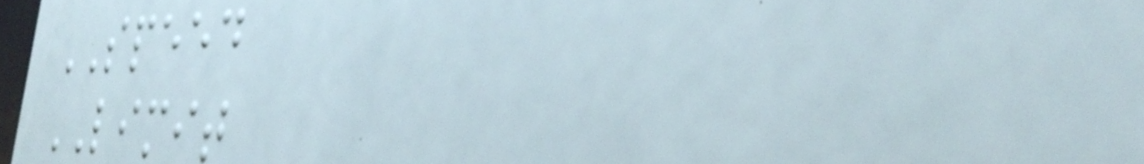SPEED
LIMIT
